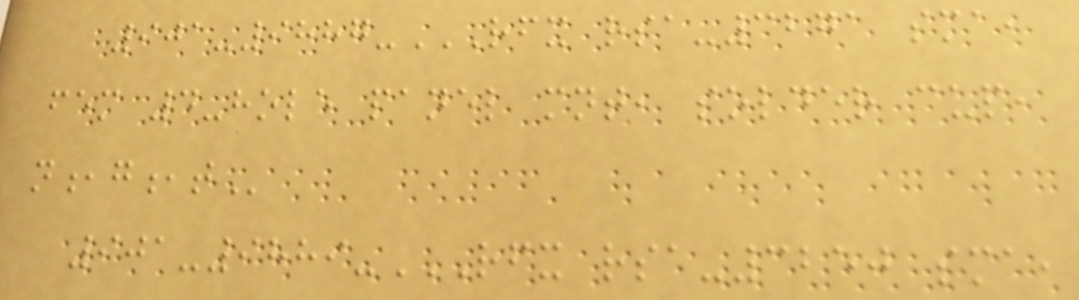901-9887-RFX RSA-3271 SMA,
FEM 4-HOLE PANEL MNT, SOLDER CUP,
N,G,T
901-9889-RFX RSA-3250 SMA,
